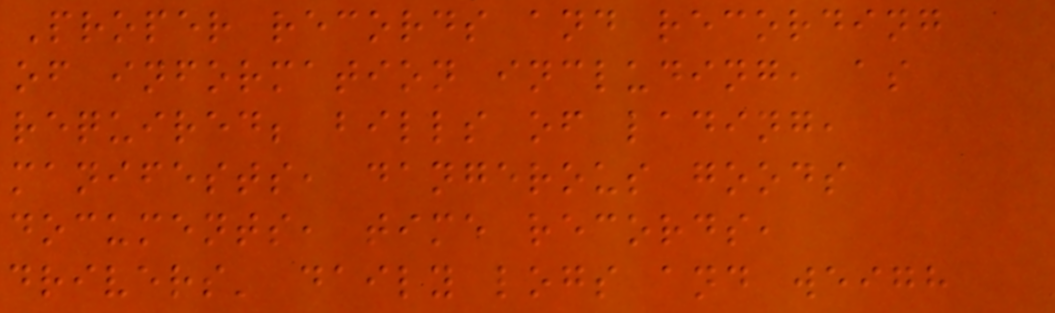Proper records and recording
of information including, as
required; bills of lading,
manifests, dangerous goods
documents, time records,
drivers' daily logs and weigh
